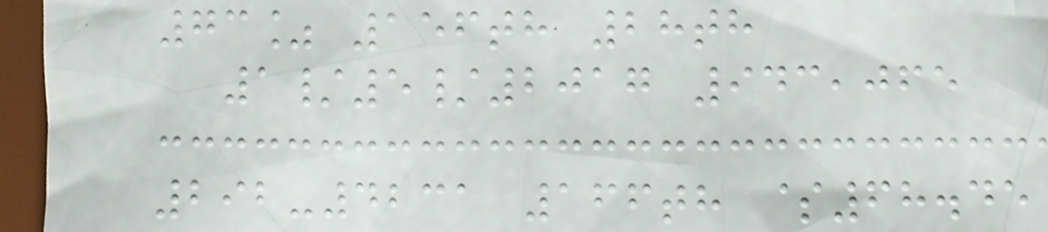73% 156th 28th
1/5/2017 943,065
292-4231 166th $68.45
